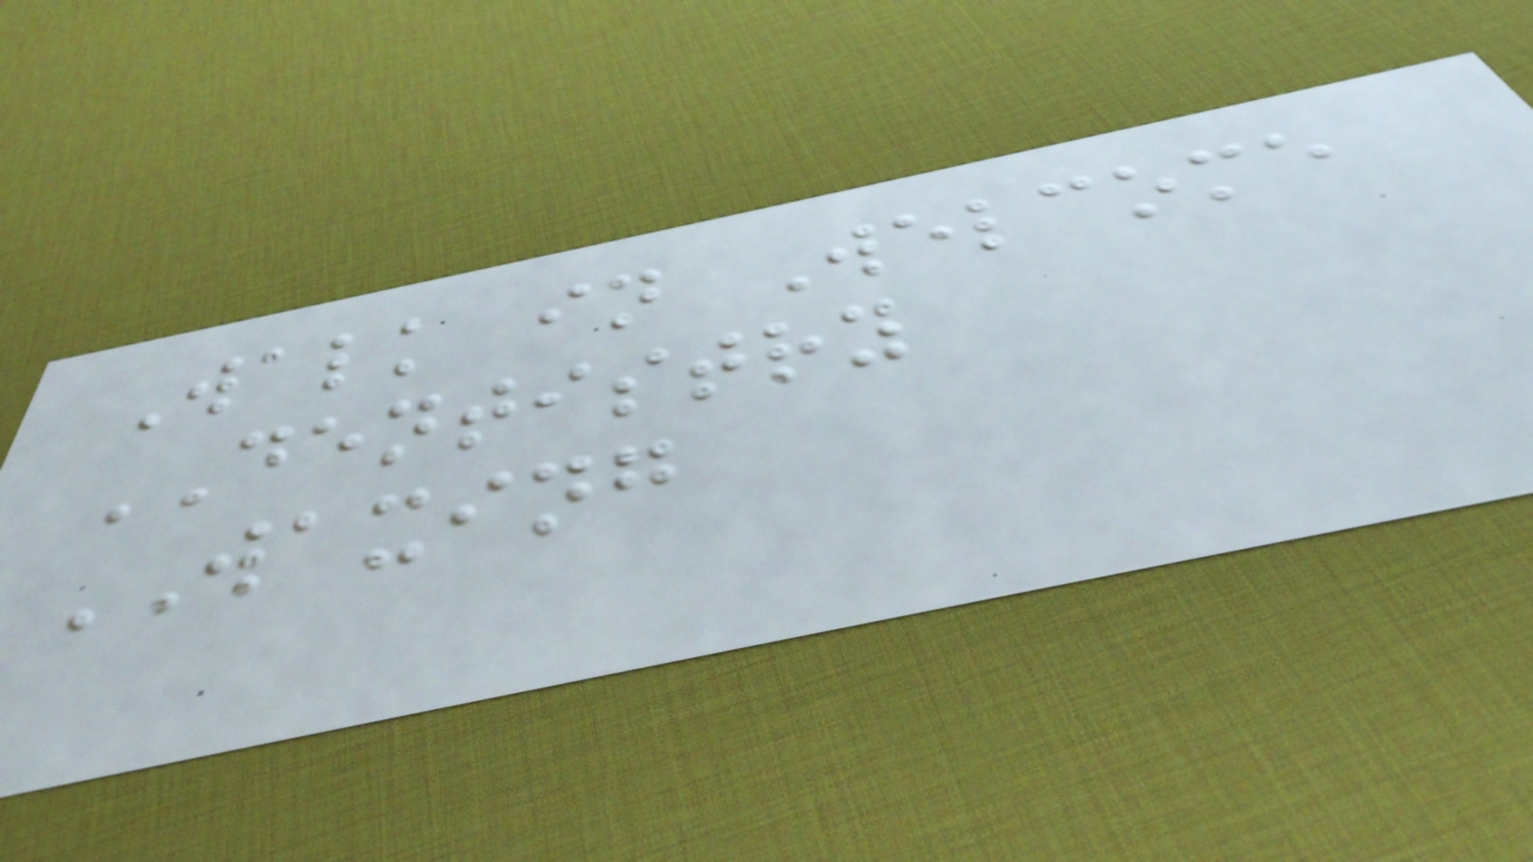Walk in Welcome
DENTISTRY
WAXING
